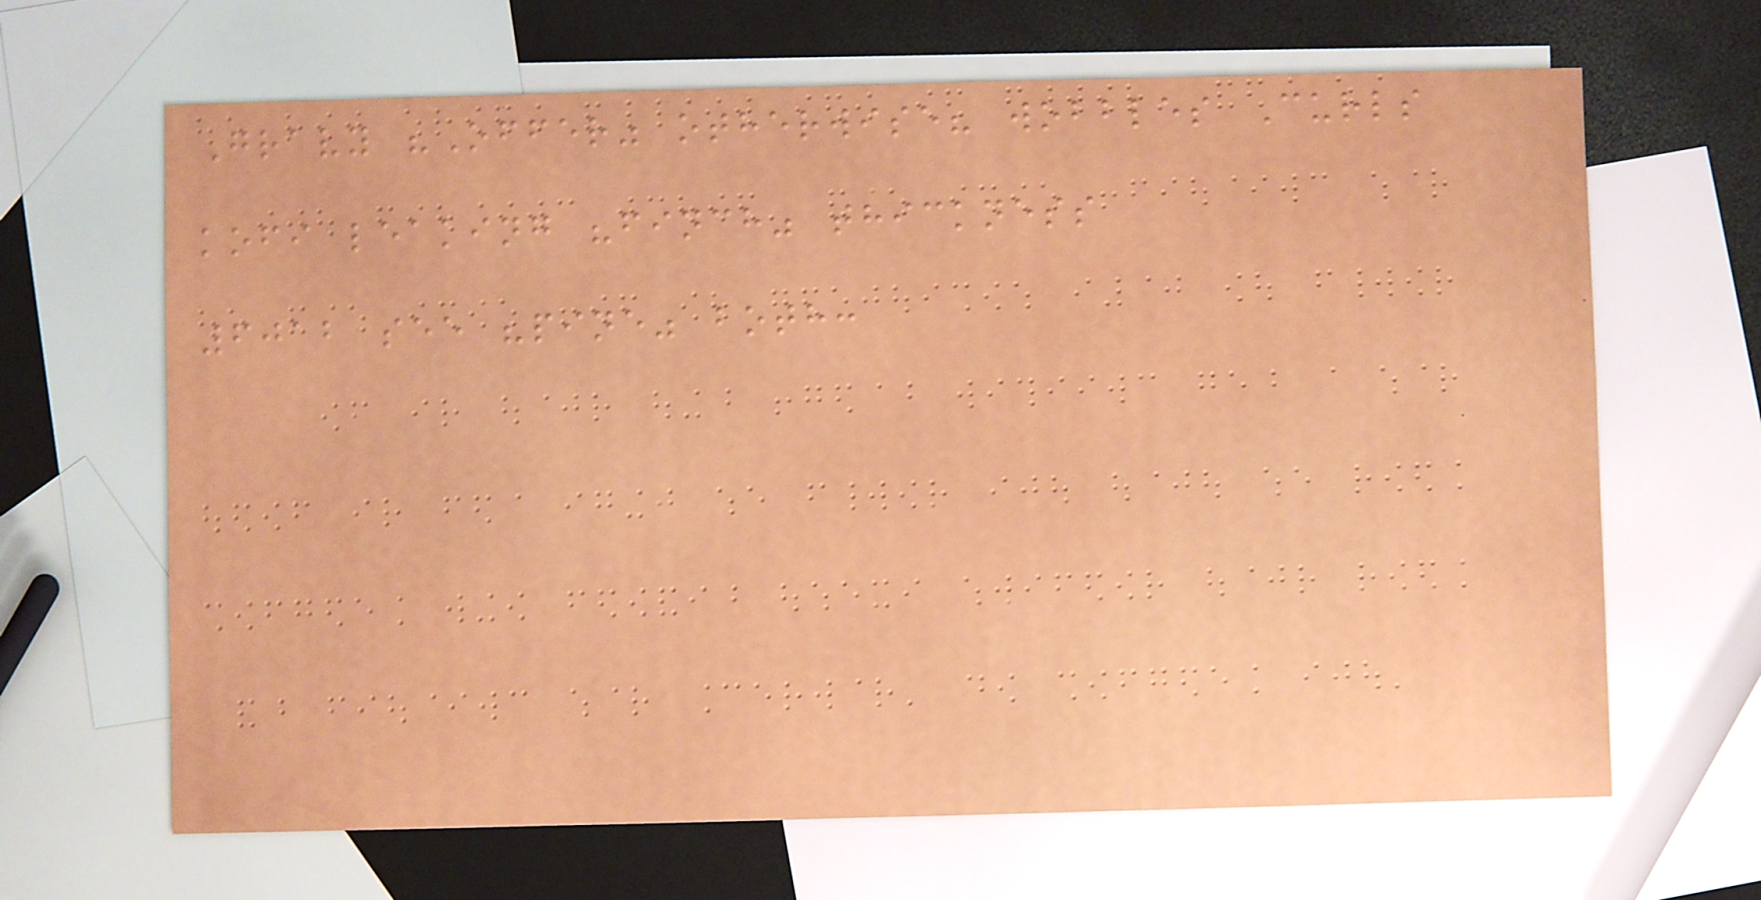Gravy "Offer" otherwise? wobbles Curls
kofi leaking "finch" thickness
6012 see "pine" both:
